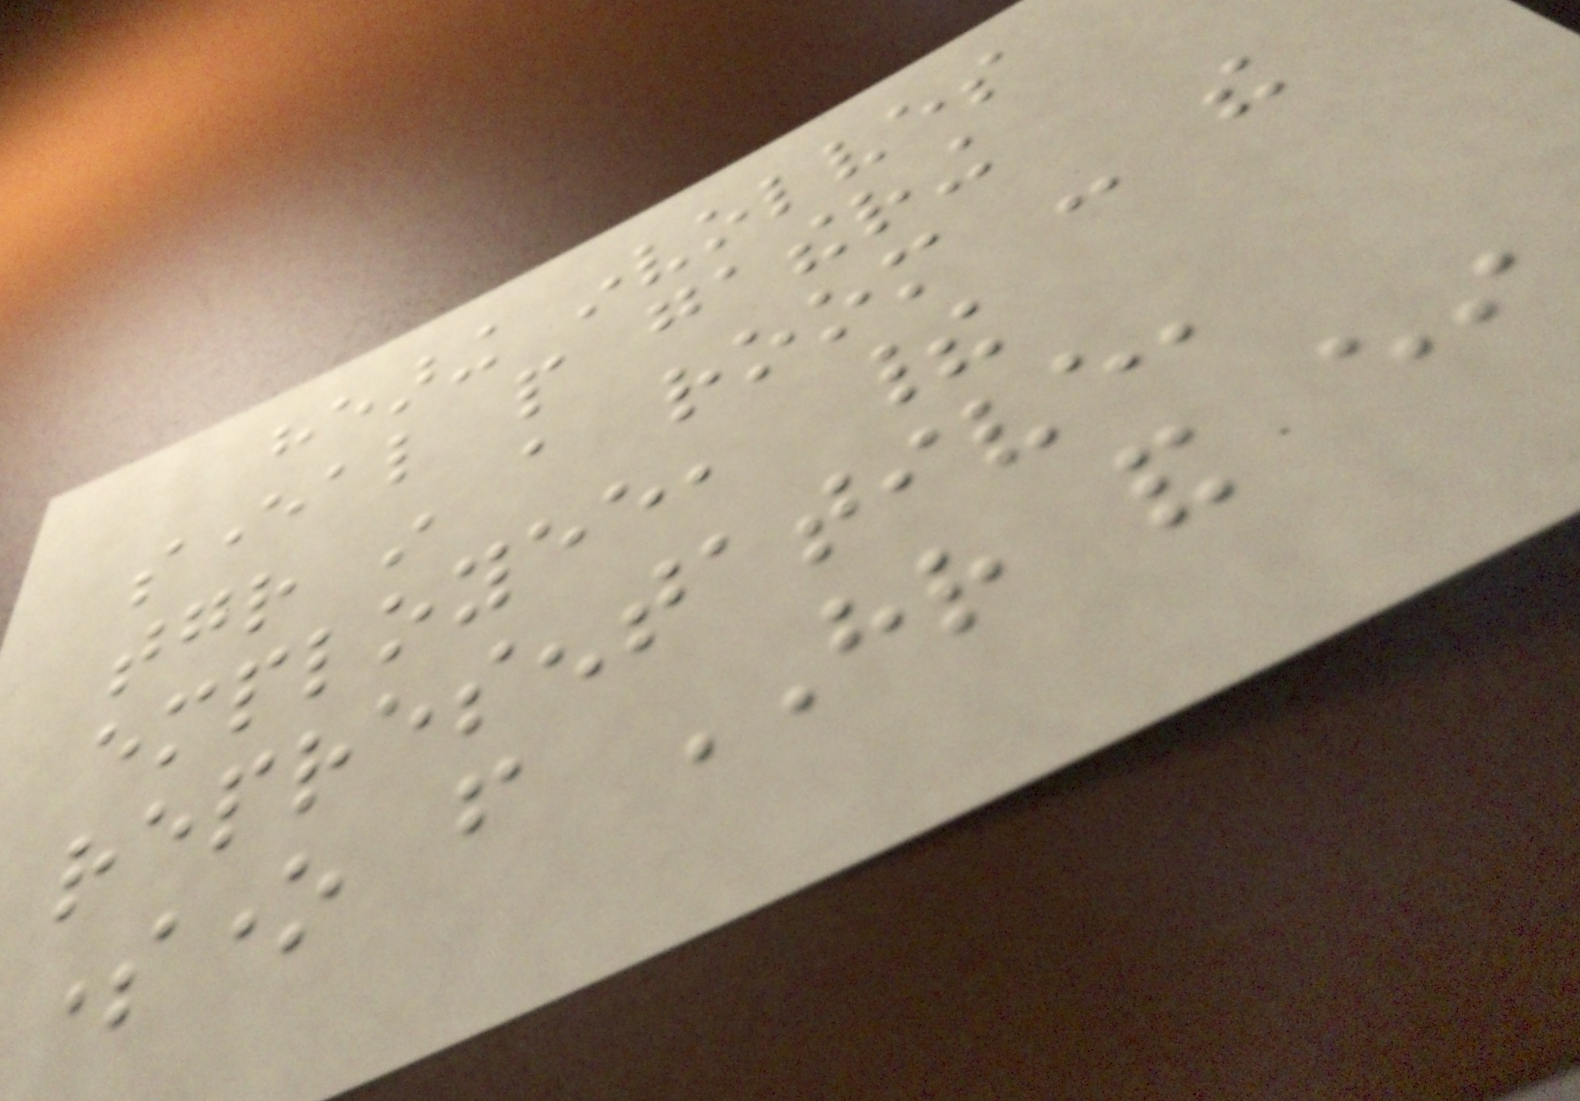hearing involves
several people gathering
together in a room - the
employee, their
representative,
someone from HR and either
